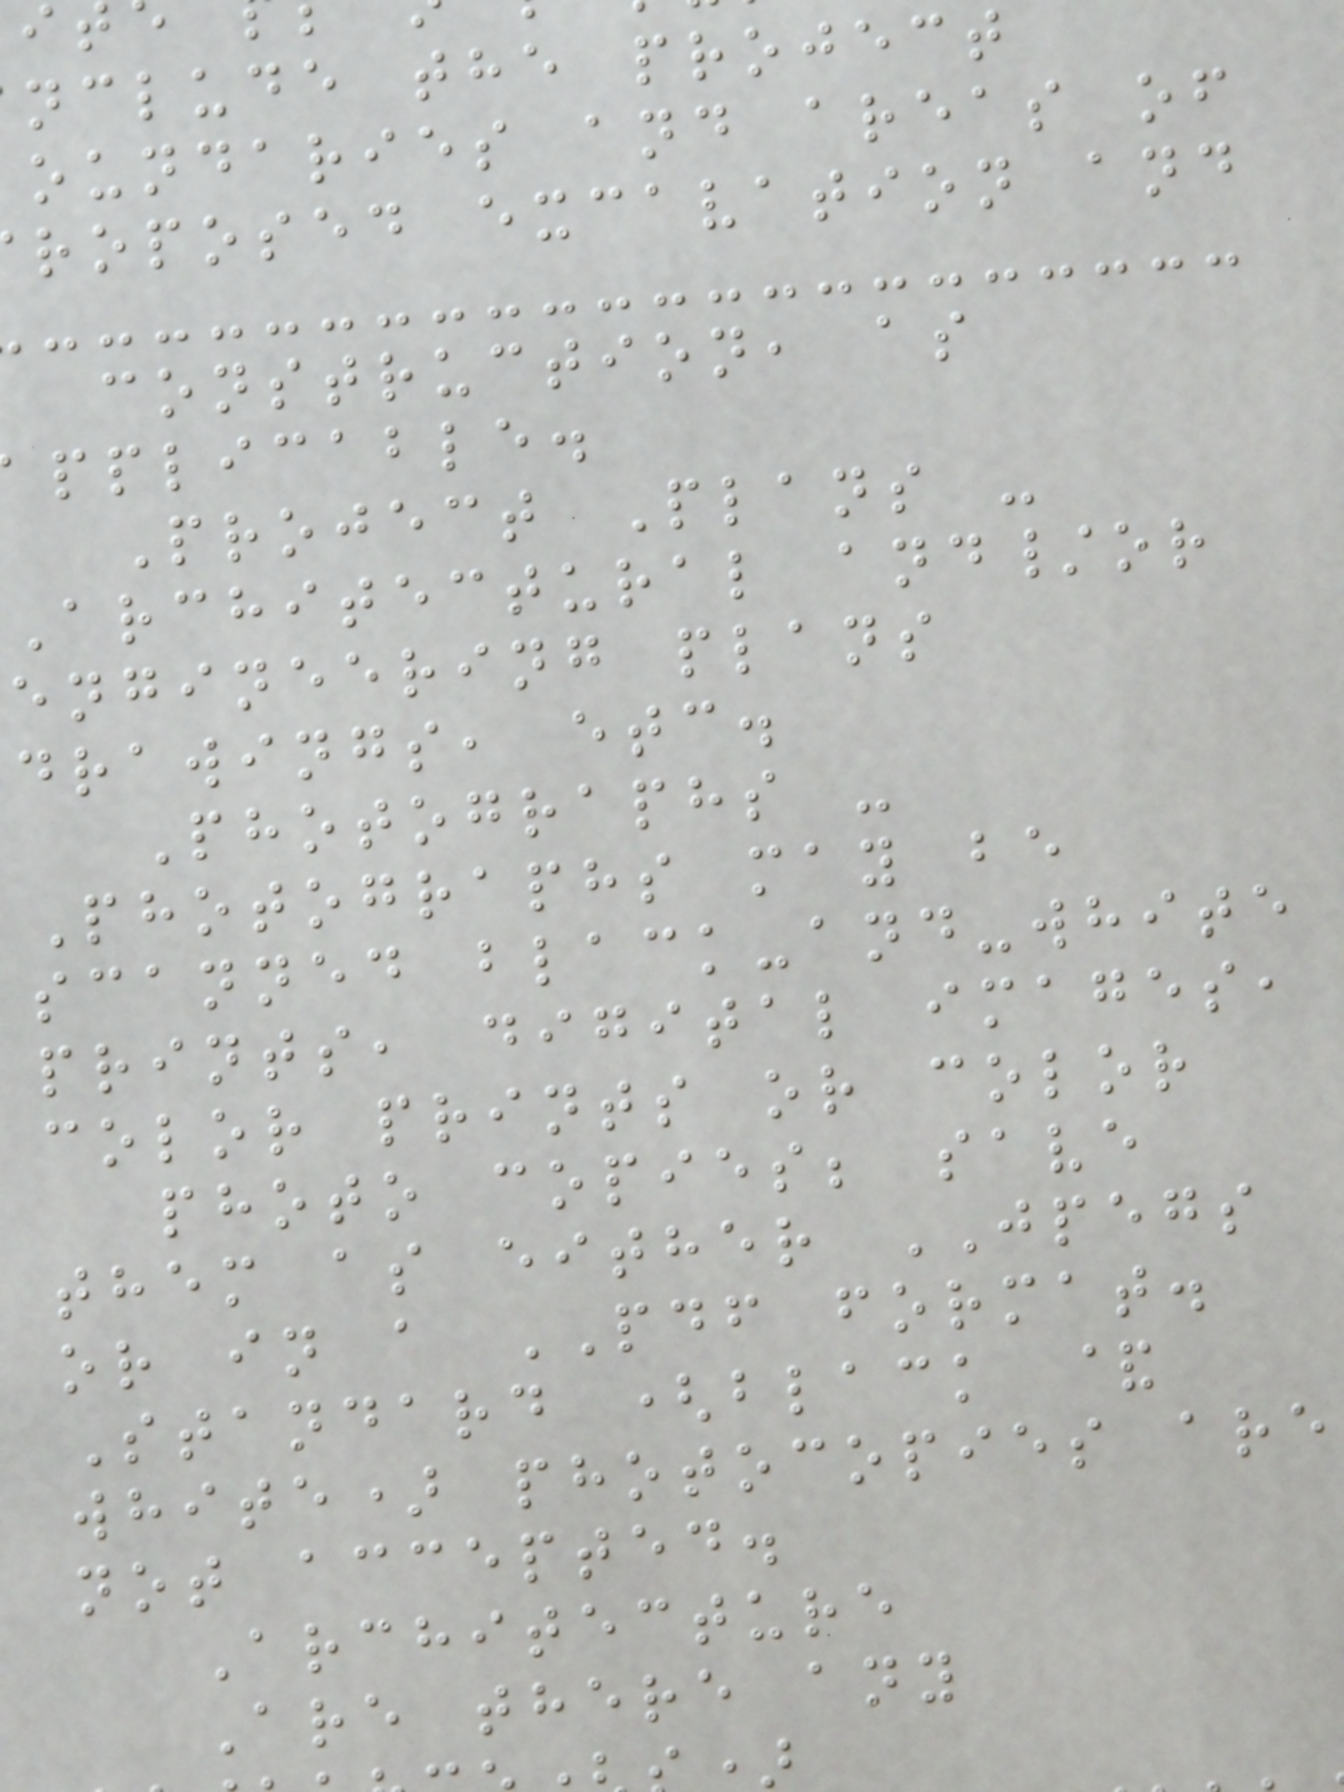nclude the project
oundaries and areas of
roposed excavation and
construction, as
pplicable.
Project Plans -
Architectural and/or
engineering plans
drawings, etc.
Photographs -
Photographs may be
scanned black-and-white
prints, digital images,
color prints or color
photo copies; save
them as either JPEGS
or in a PDF format.
Standard (black &
white) photocopies are
not accepted.
Architecture
Are there any
